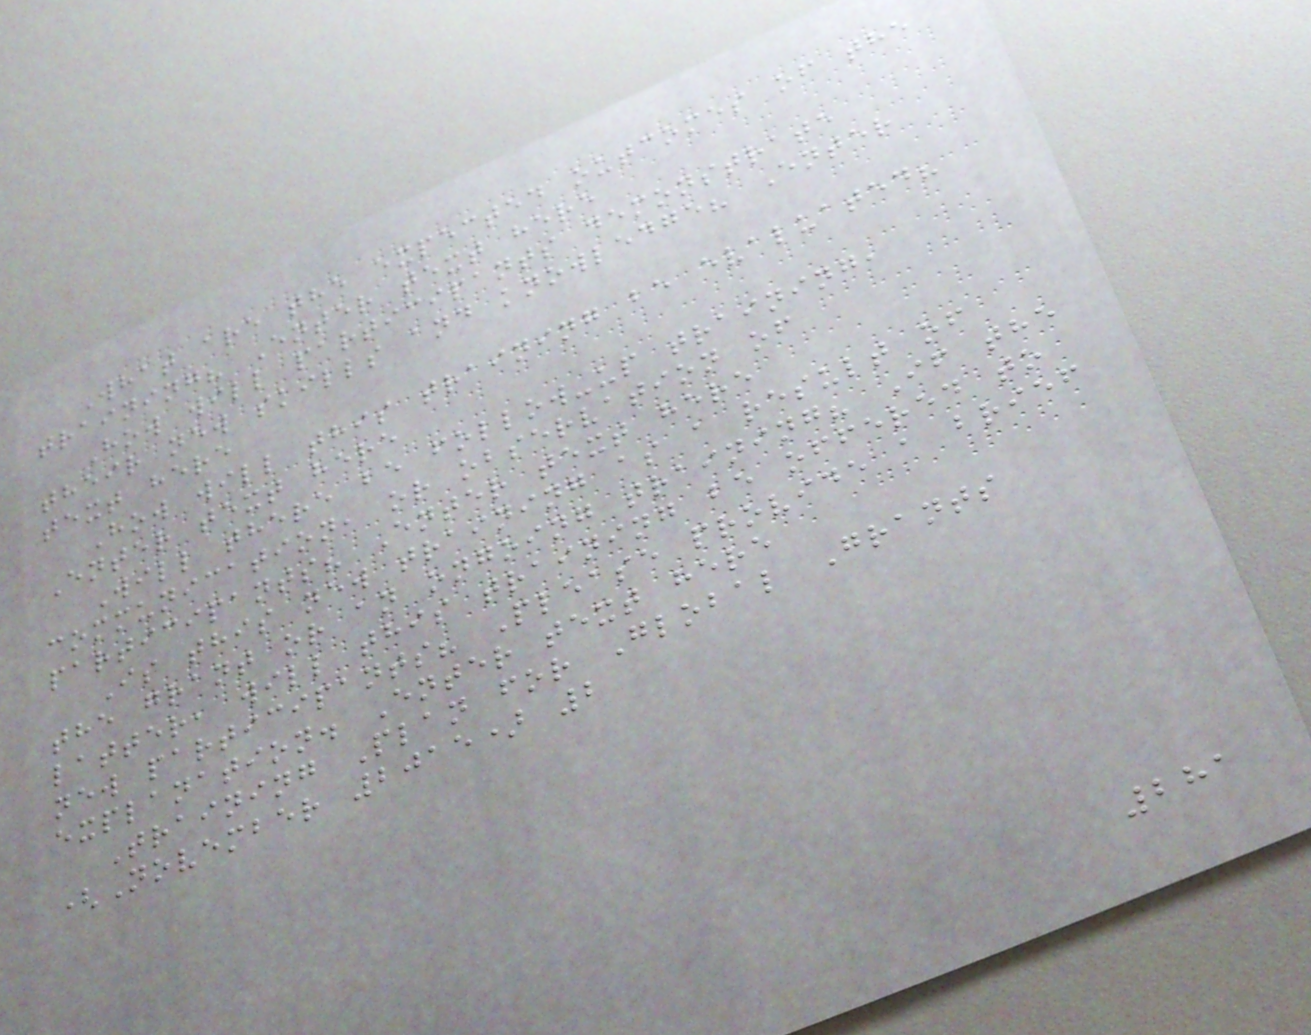What are the expected outcomes of the
training? Enter text here
How will participants demonstrate
their new skills and knowledge? Enter
text here
How will this training be evaluated?
Enter text here
Will there be follow-up training,
communication, or observation of
participants? Enter text here
Is this new training as a result of
the grant or an ongoing training? If the
latter, will this training be offered to
new participants? Please provide a brief
explanation. Enter text here
Training Plan for Global Grants
(November 2015) 2
281
